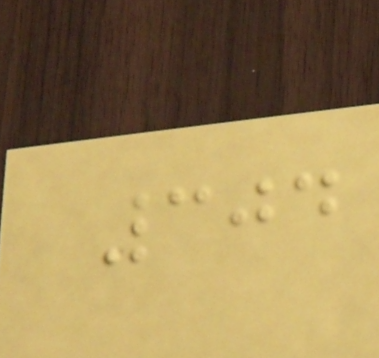304
